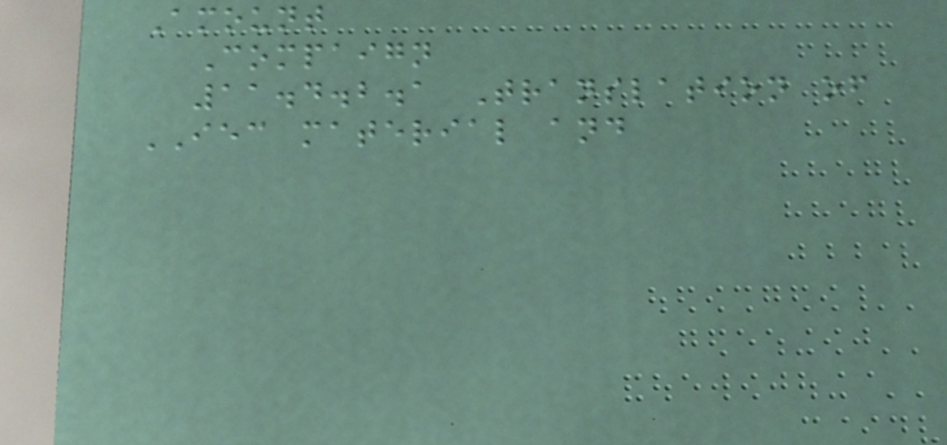Amount
Compaign
11.4.2.1 Translation of
IEC material and
